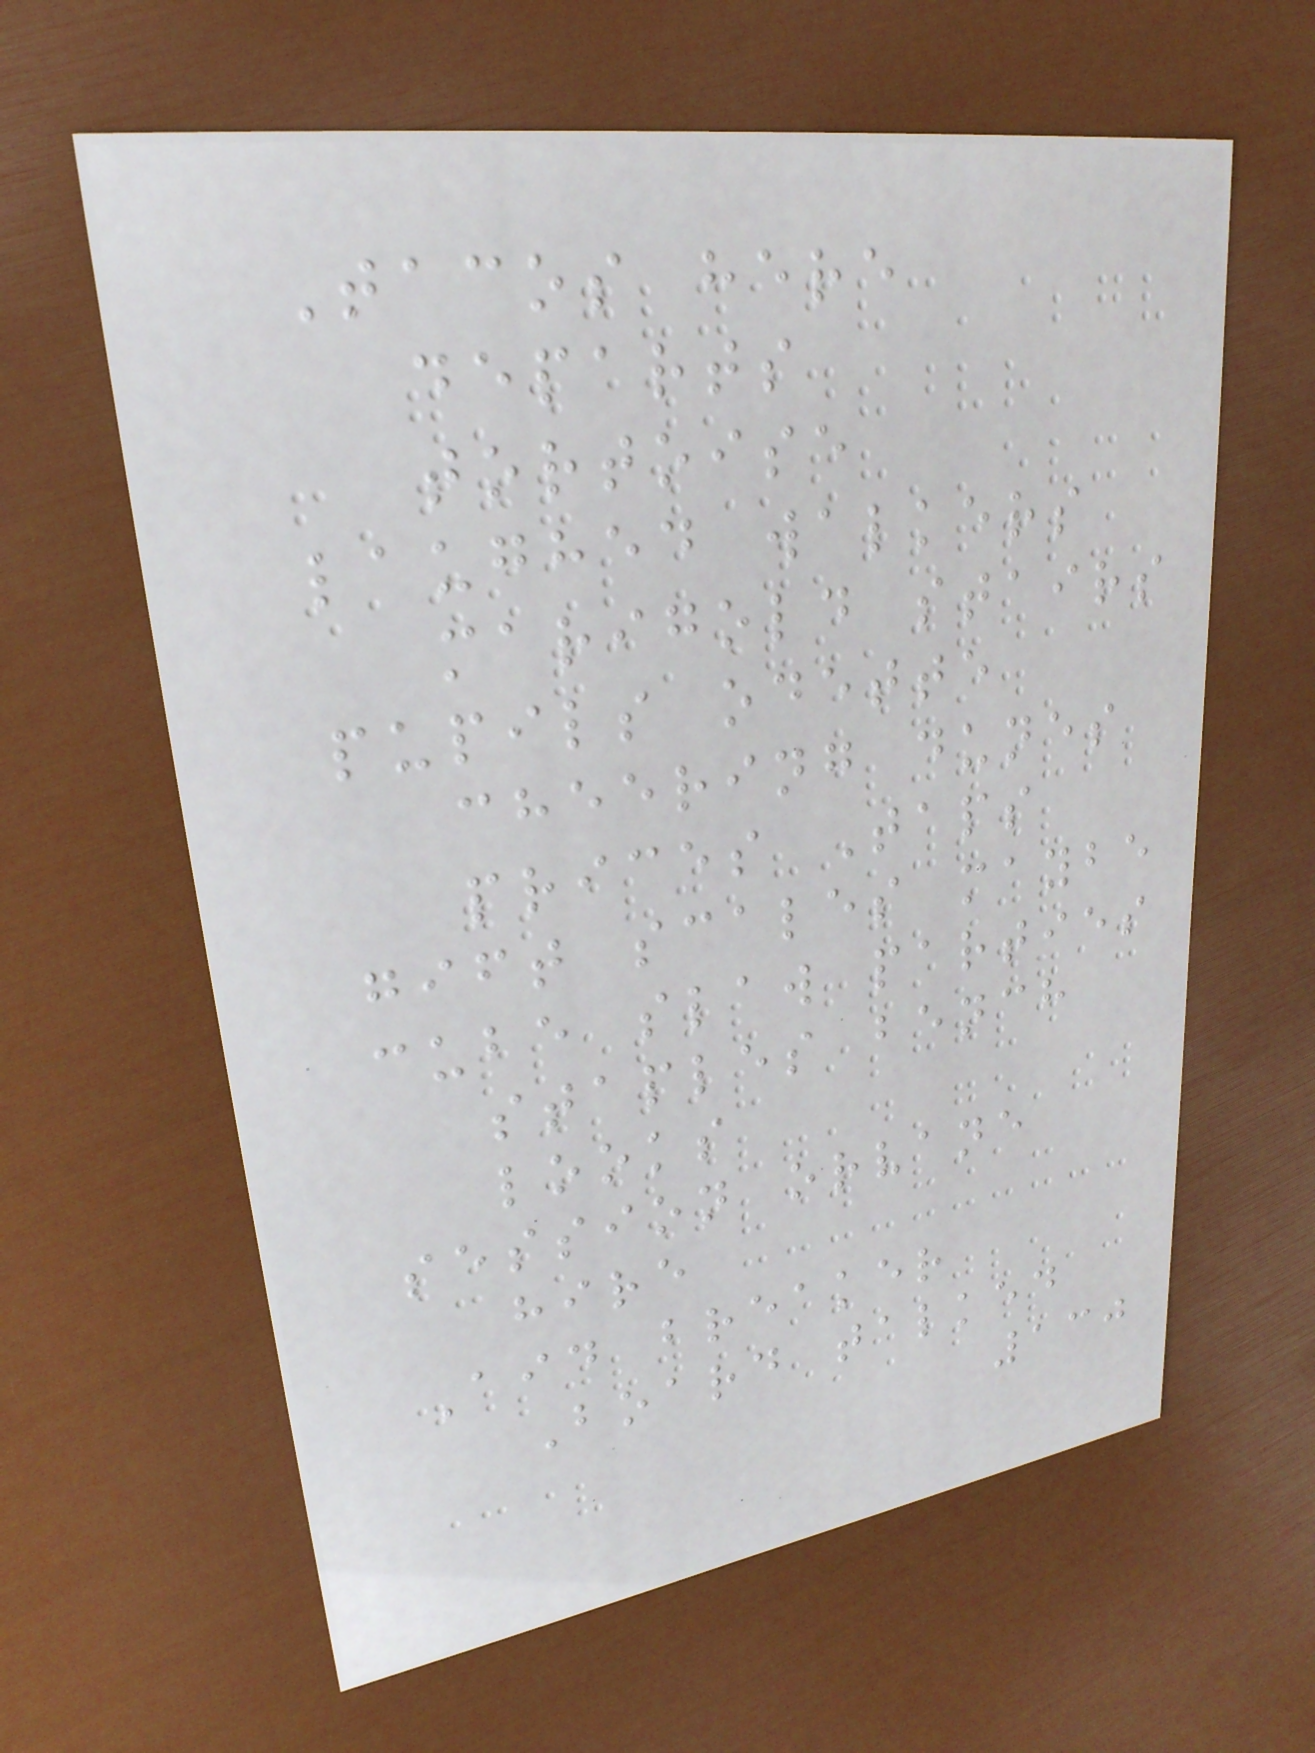Tacos here
departs
tortoise
laughed walkers
marigold stairs
pupils odette
cheering dunes
prices Taps
gift scales maybe
cube slaw parties
staples bench
looks
session orvane
hire
Aid breaker
Board talked
130
